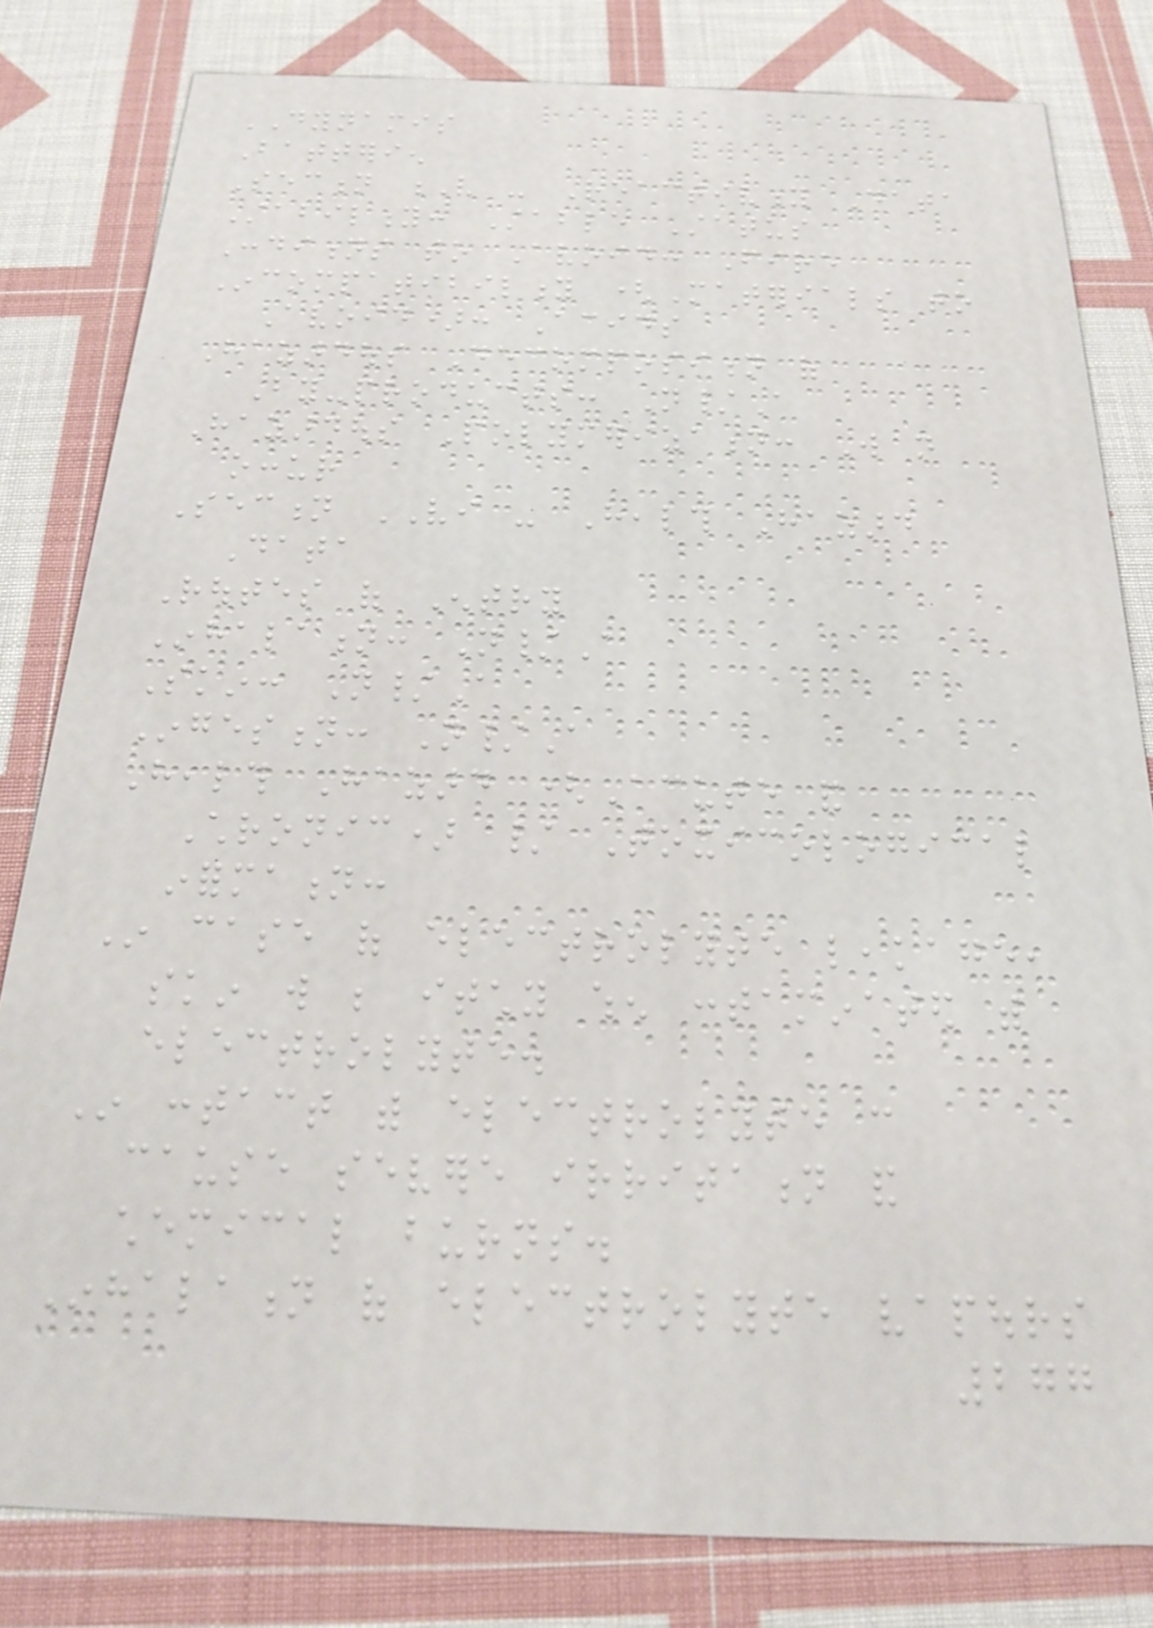DYNAMIS
Batterien
Section V - Reactivity Data
Stability: Stable Status
Conditions to Avoid: Fire
Incompatibility (Materials to
Avoid): Acids
Hazardous Decomposition of
By-products: N/A
Hazardous Polymerization: Will not
occur
Section VI - Health Hazard
Data
Routes of Entry
Inhalation: N/A
Skin: N/A
Ingestion: N/A
Health Hazard (Acute and
Chronic) / Toxicological
information:
In case of electrolyte leakage,
skin will be itchy when contaminated with
electrolyte.
In contact with electrolyte can
cause severe irritation and
chemical burns.
Inhalation of electrolyte vapours
277
